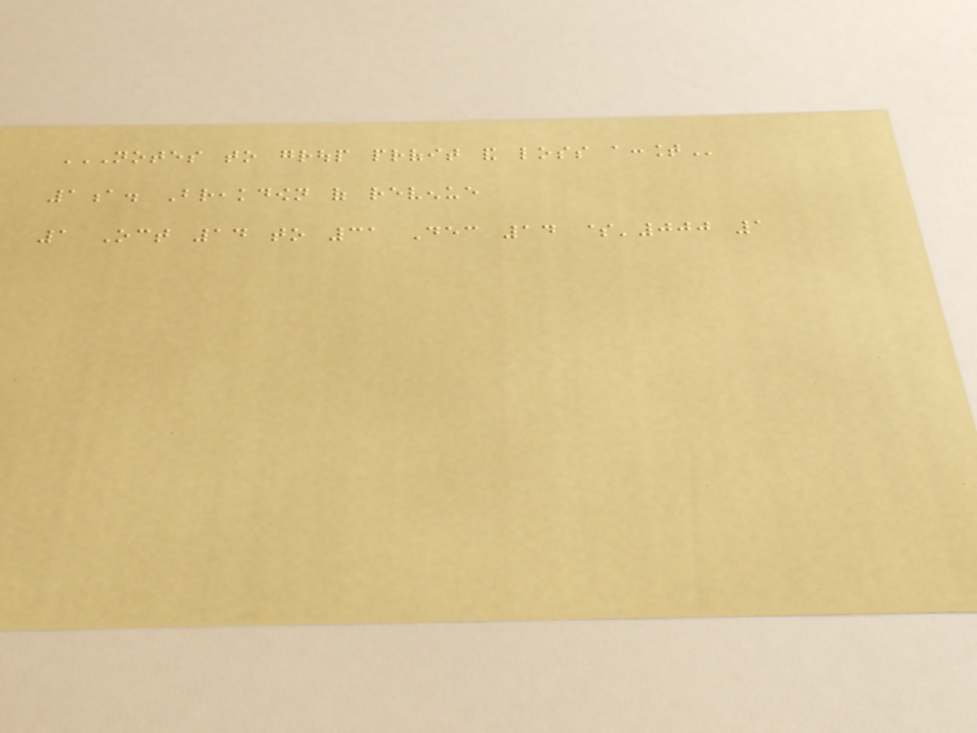NOTES TO GROUP PROFIT AND LOSS ACCOUNT
1a. Breakdown of revenue
1 Oct 14 to 31 Dec 14 $'000 1
